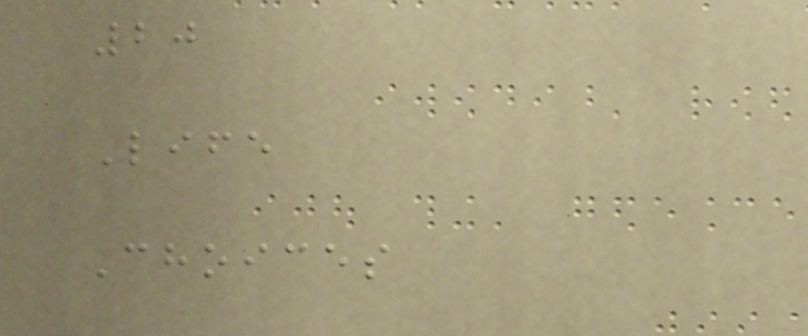20
Life
Choices
